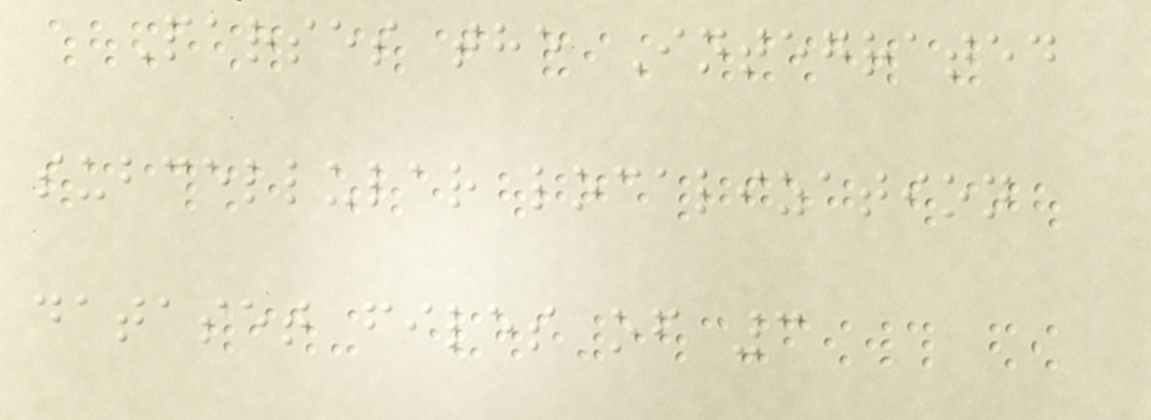Parses the Integrated
subcellular localization
dataset files of 3
